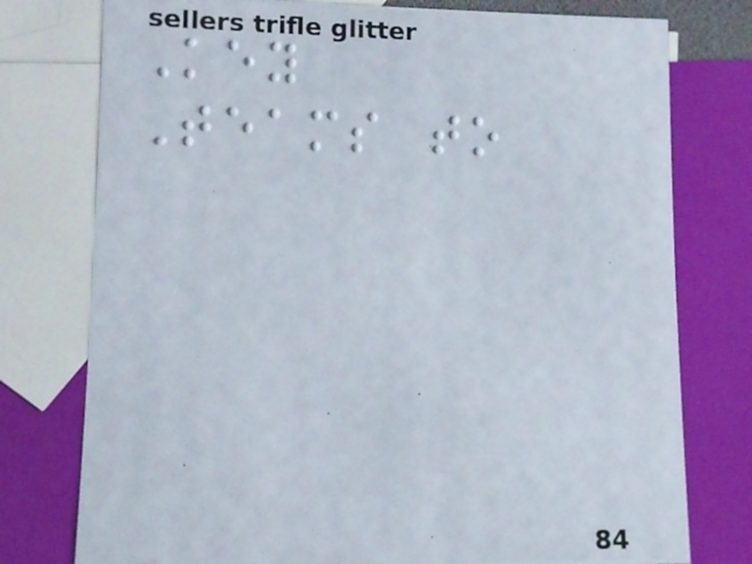Key
Teams to
